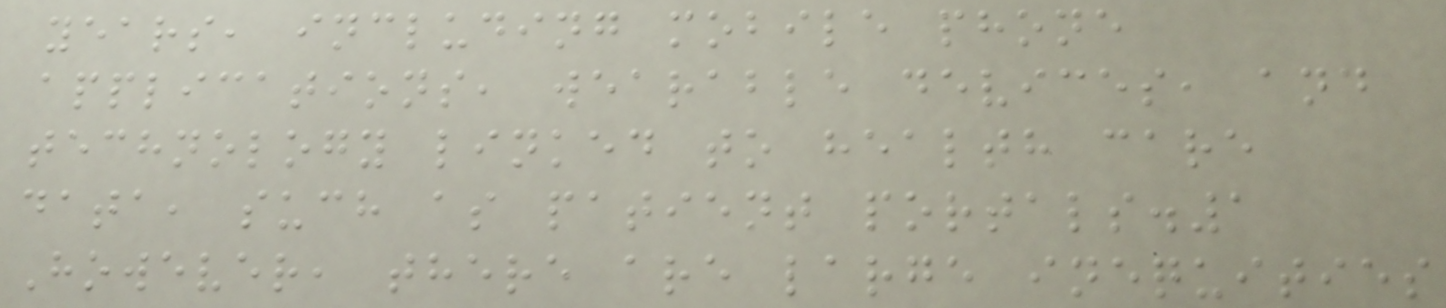years, including mobile phone
applications, wearable devices, and
technology linked to health care
data, such as patient portals.1
However, there are large inequities
